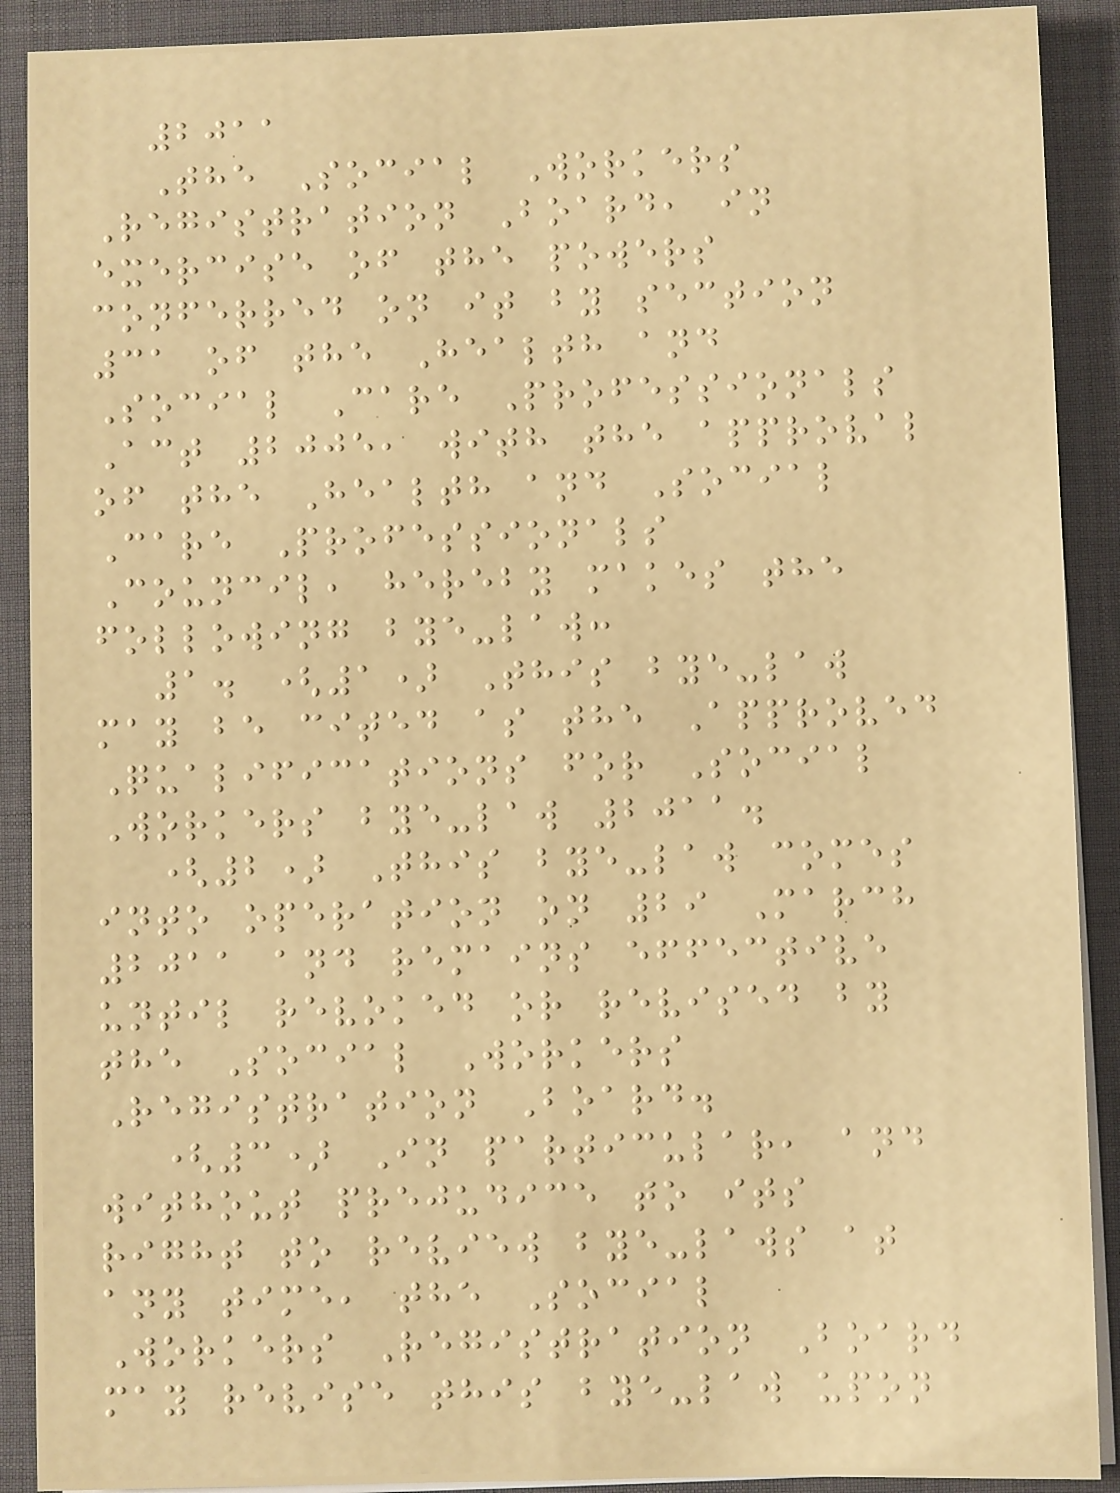2011
The Social Workers
Registration Board, in
exercise of the powers
conferred on it by section
31 of the Health and
Social Care Professionals
Act 2005, with the approval
of the Health and Social
Care Professionals
Council, hereby makes the
following bye-law:
1. (1) This bye-law
may be cited as the Approved
Qualifications for Social
Workers bye-law 2011.
(2) This bye-law comes
into operation on 29 March
2011 and remains effective
until revoked or revised by
the Social Workers
Registration Board.
(3) In particular, and
without prejudice to its
right to review bye-laws at
any time, the Social
Workers Registration Board
may revise this bye-law upon
